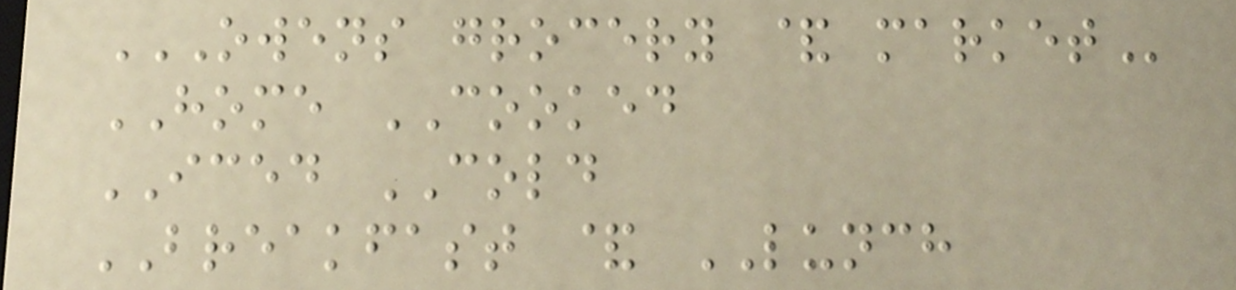OWENS GROCERY & MARKET
HOME COOKED
ICED COLD
BREAKFAST & LUNCH
